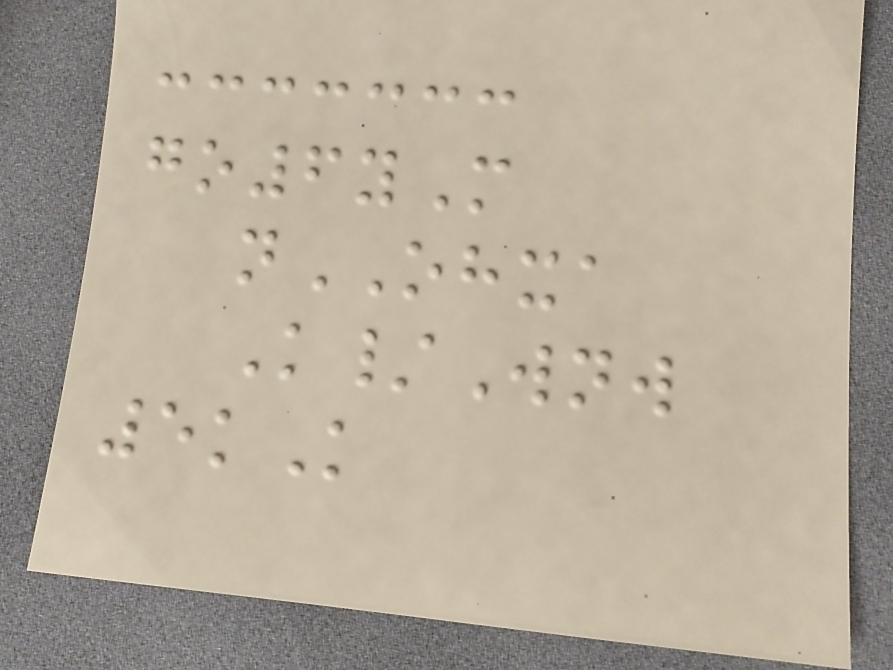go6yM
nOHXA
K/Wnw
5kK
